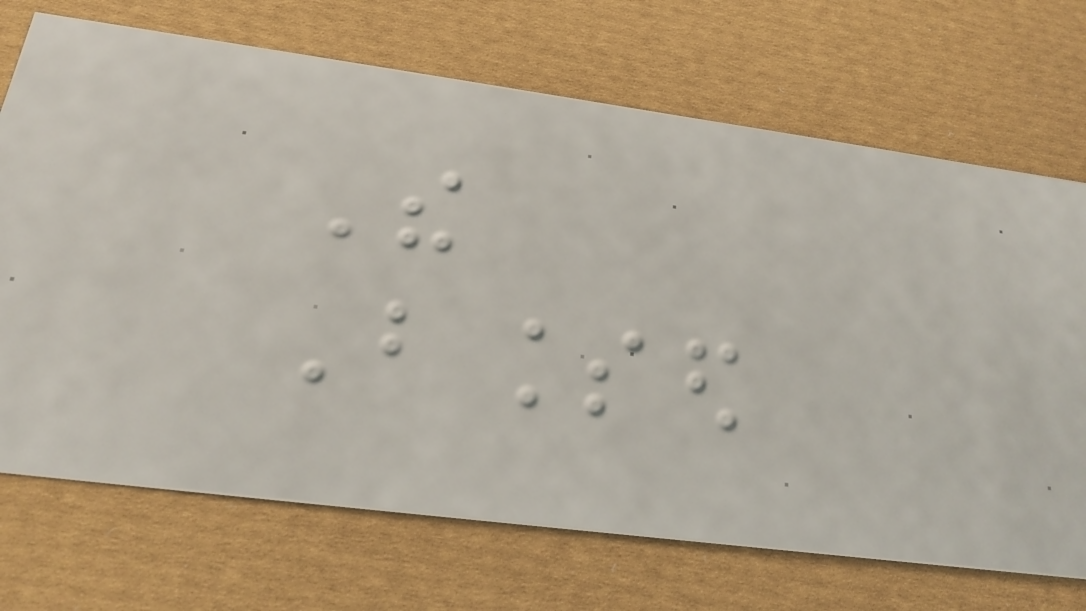The
Blessed
